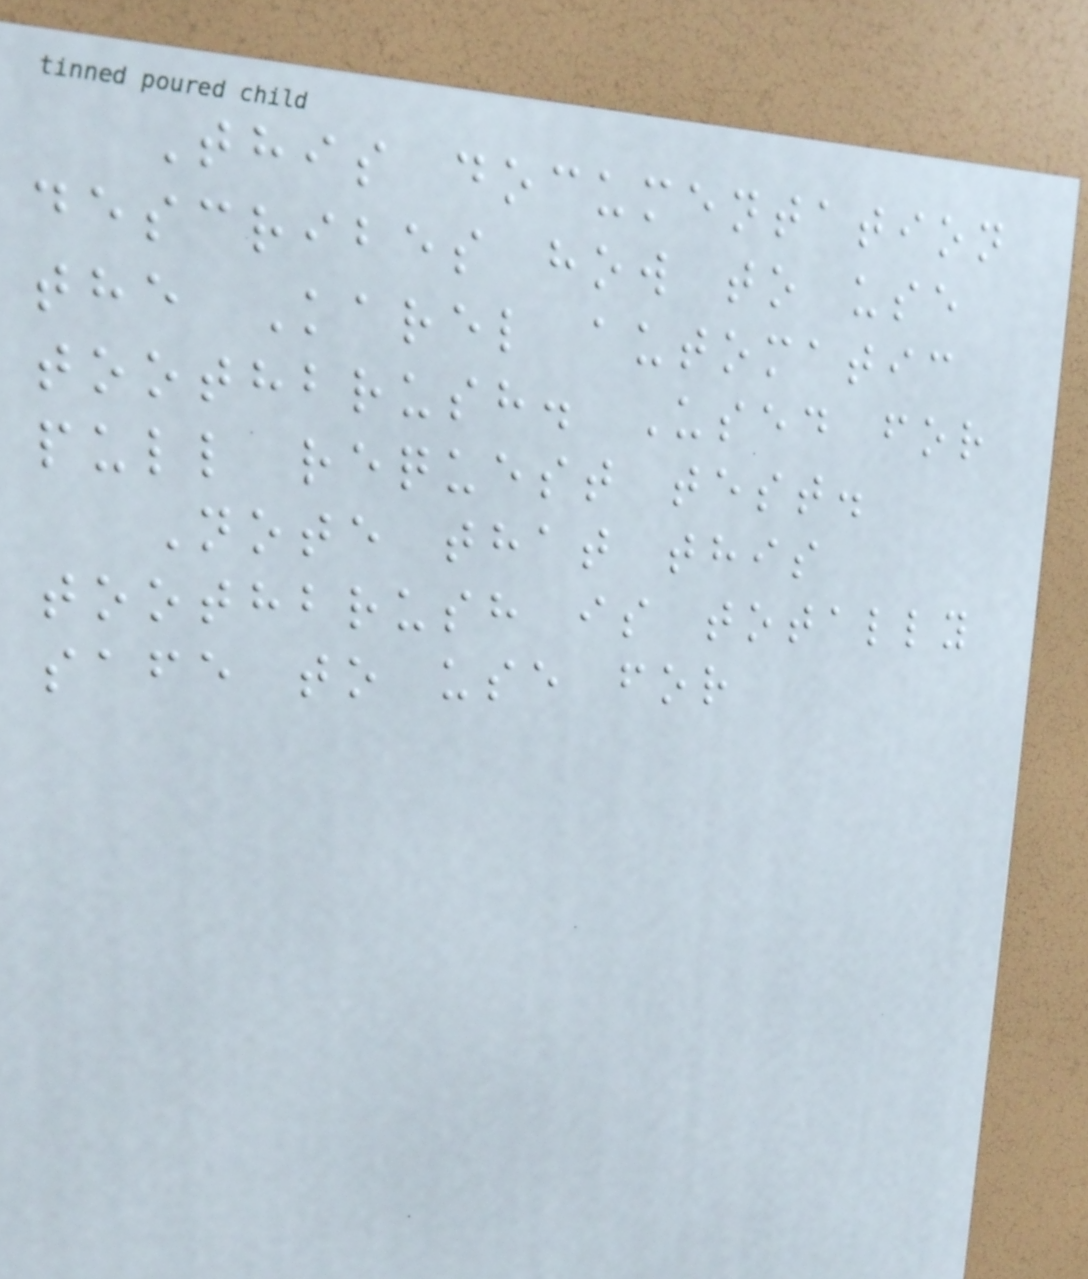This documentation
describes how to use
the Karel automatic
toothbrush. Used for
pull request test.
Note that this
toothbrush is totally
safe to use for
